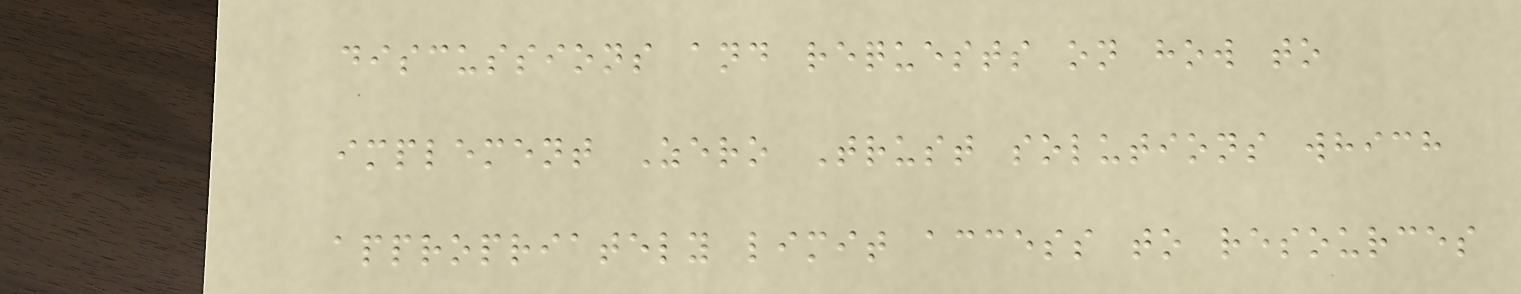discussions and requests on how to
implement Zero Trust solutions which
appropriately limit access to resources
